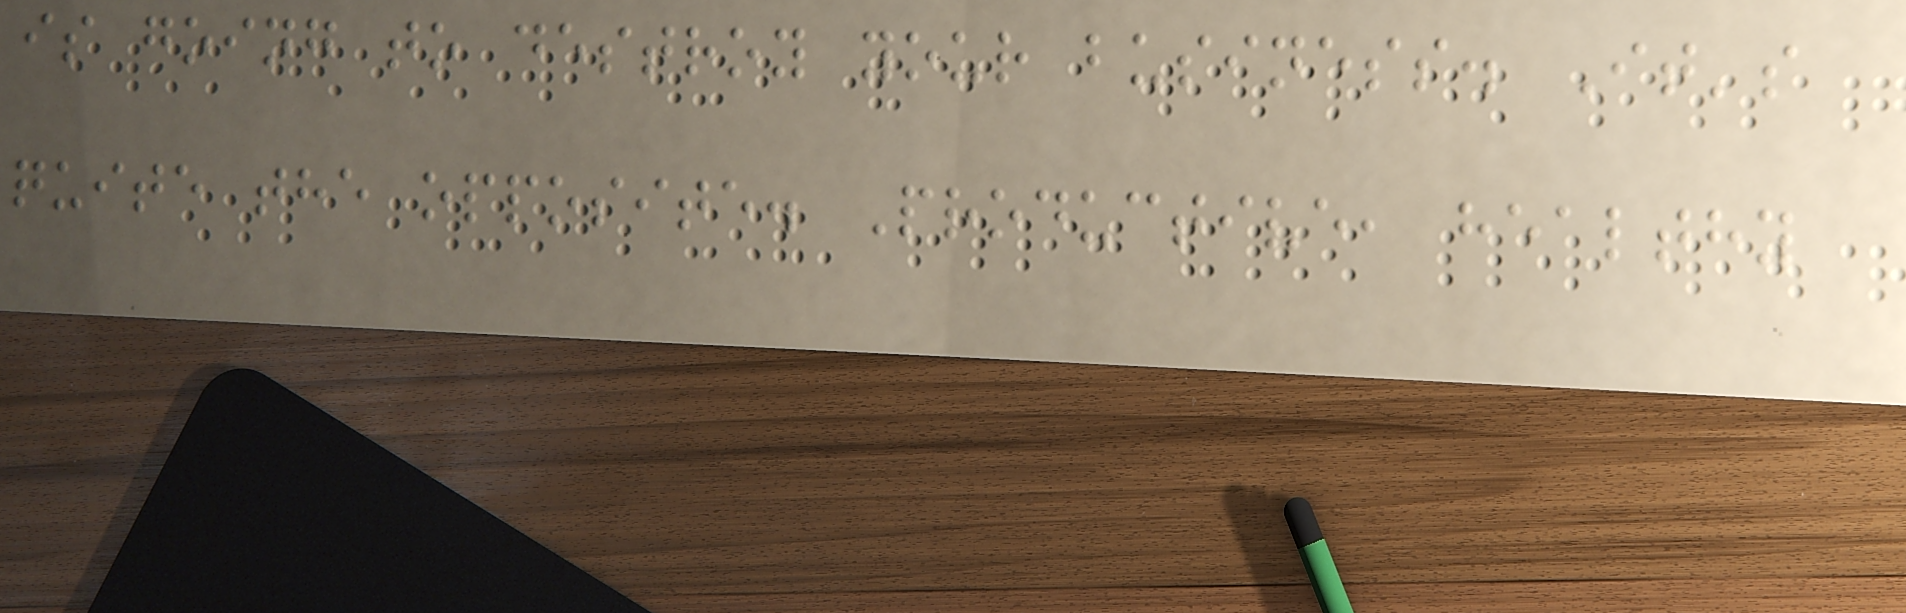is going to destroy your business. It's
quite the opposite. Productive, healthy
